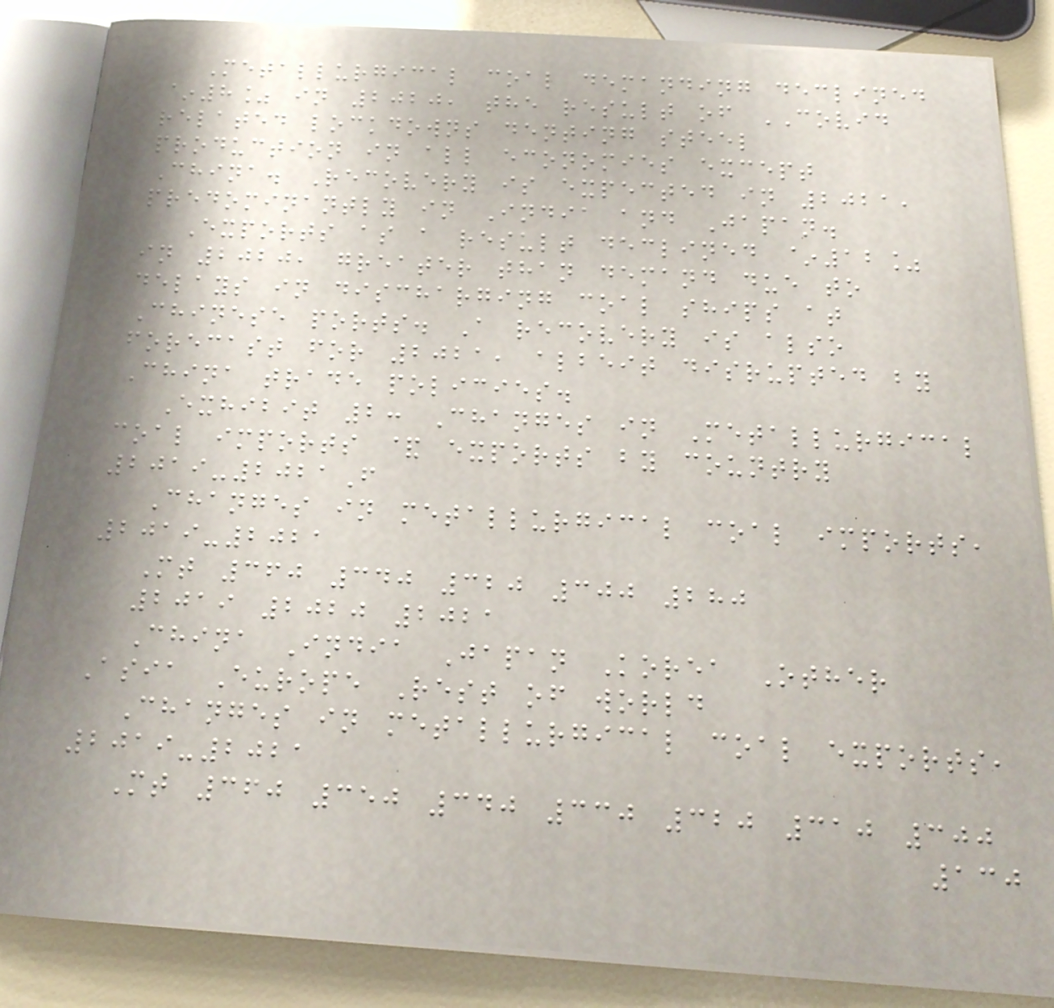Metallurgical coal demanding declined
~8% in 2020, the result of COVID
related lockdowns denting steel
production in all economies except
China. Recovery is expected in 2021,
predominantly in India and Japan.
Exports as a result declined ~12%
in 2020, greater than demand due to
delays in discharging coal ships at
Chinese ports. A recovery is also
forecast for 2021, albeit disrupted by
China trade policies.
Exhibit 2: Changes in Metallurgical
coal imports & exports by country
2019-2021F
Changes in metallurgical coal imports,
2019-2021
Mt 360 340 320 300 280
2019 2020 2021
China India Japan Korea Other
Asia Europe Rest of world
Changes in metallurgical coal exports,
2019-2021
Mt 360 350 340 330 320 310 300
130
